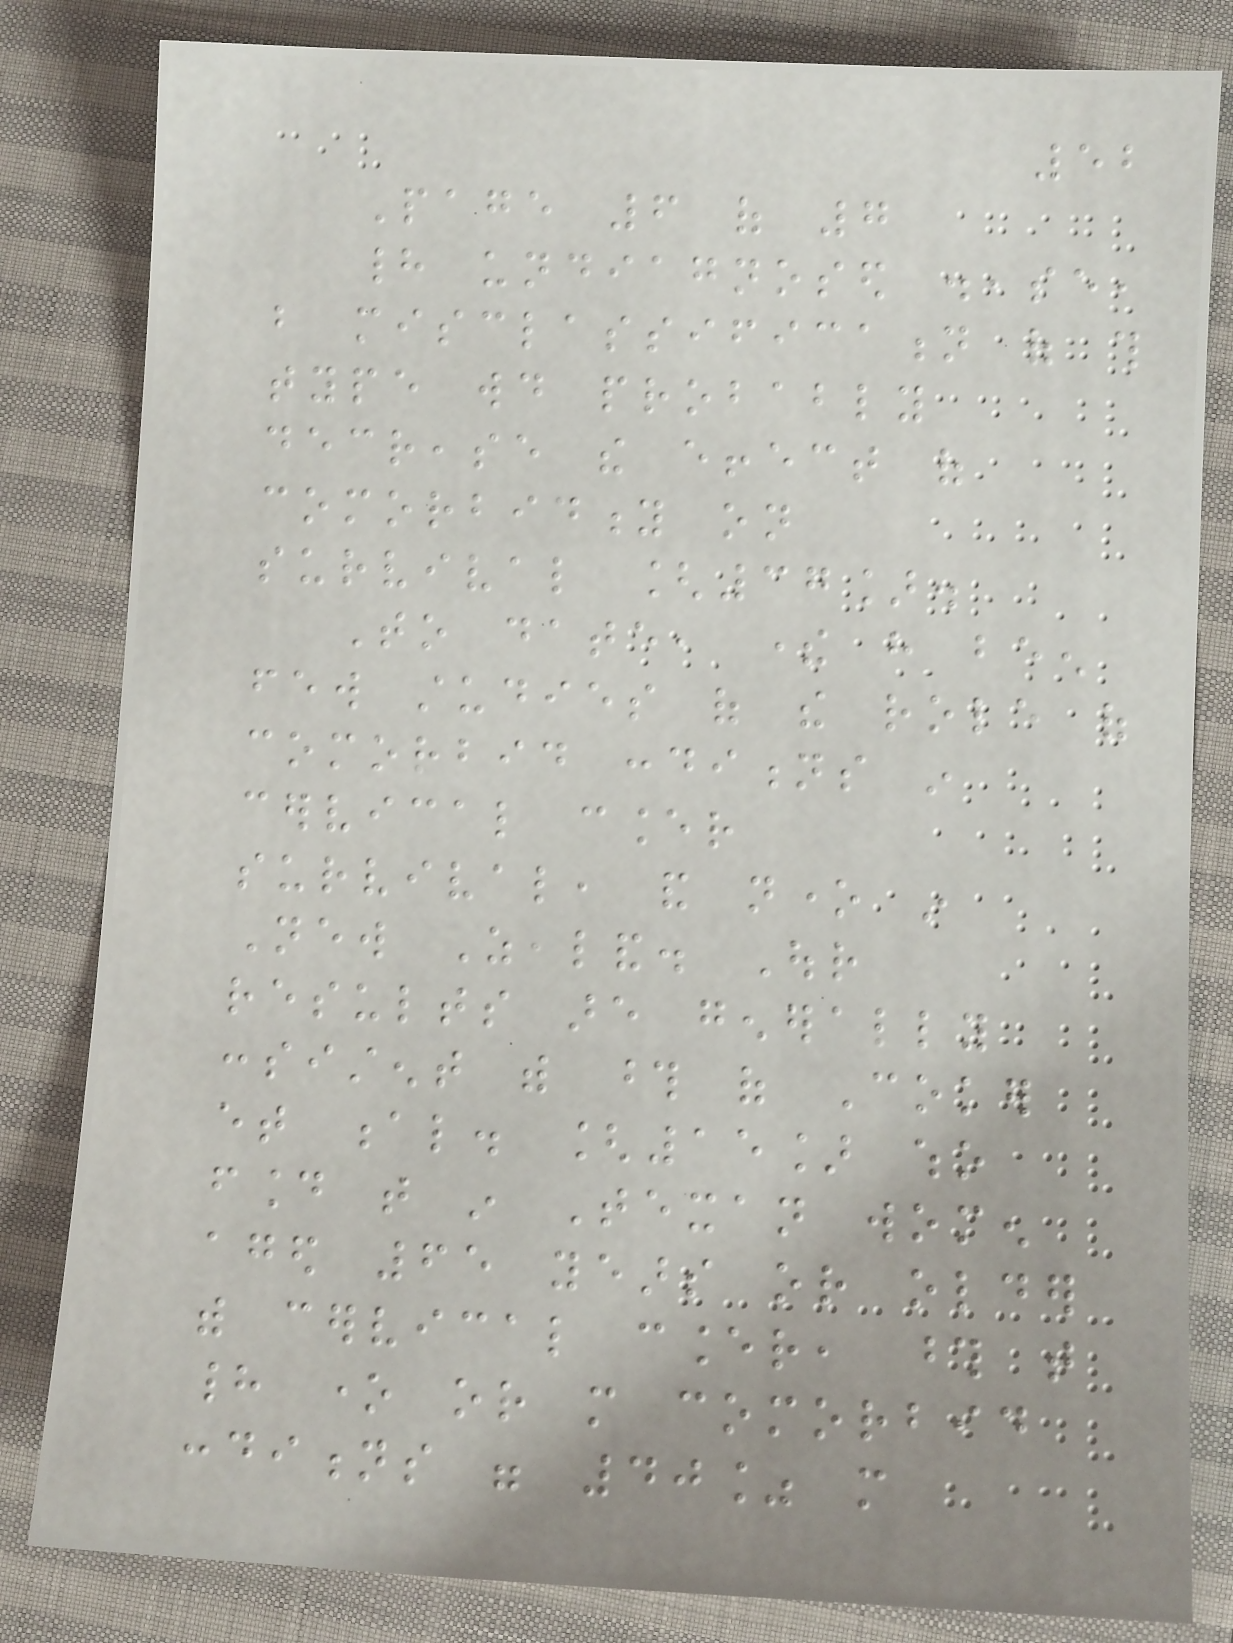52
Page 6 of 7
had undiagnosed disease,
but misclassification of this
type would probably
decrease the effect of
comorbidity on
survival [37].
To date, there have been
few studies of the role of
comorbid conditions in
cervical cancer
survival, and none in
New Zealand. Our
results are generally
consistent with those of Coker
et al. [15] who
found that in Texan women
aged 65 years or older
with cervical cancer, those that
had one or more comorbid
conditions were 40% more
